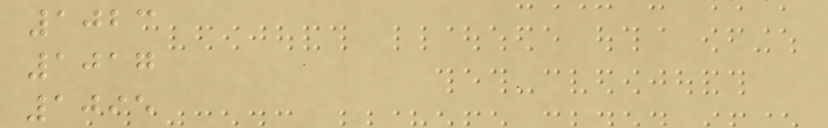1023
1017
1095
